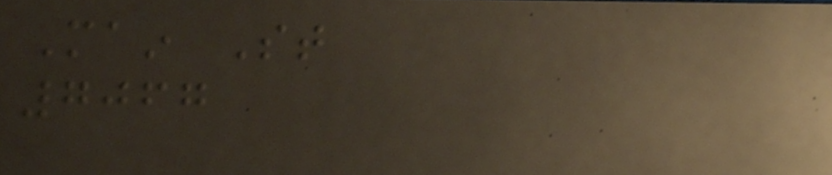Main St
7067
